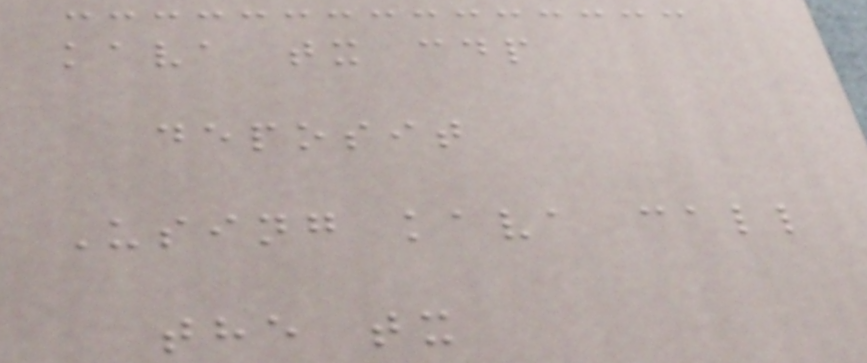kava tx cdp
deposit
Using kava call
the tx
